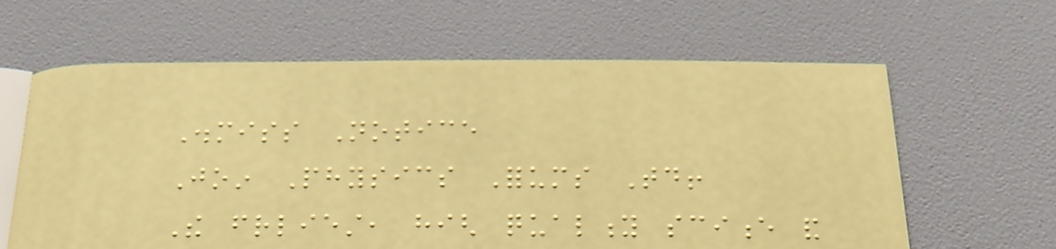Dismiss Notice
Join Physics Forums Today!
The friendliest, high quality science and
